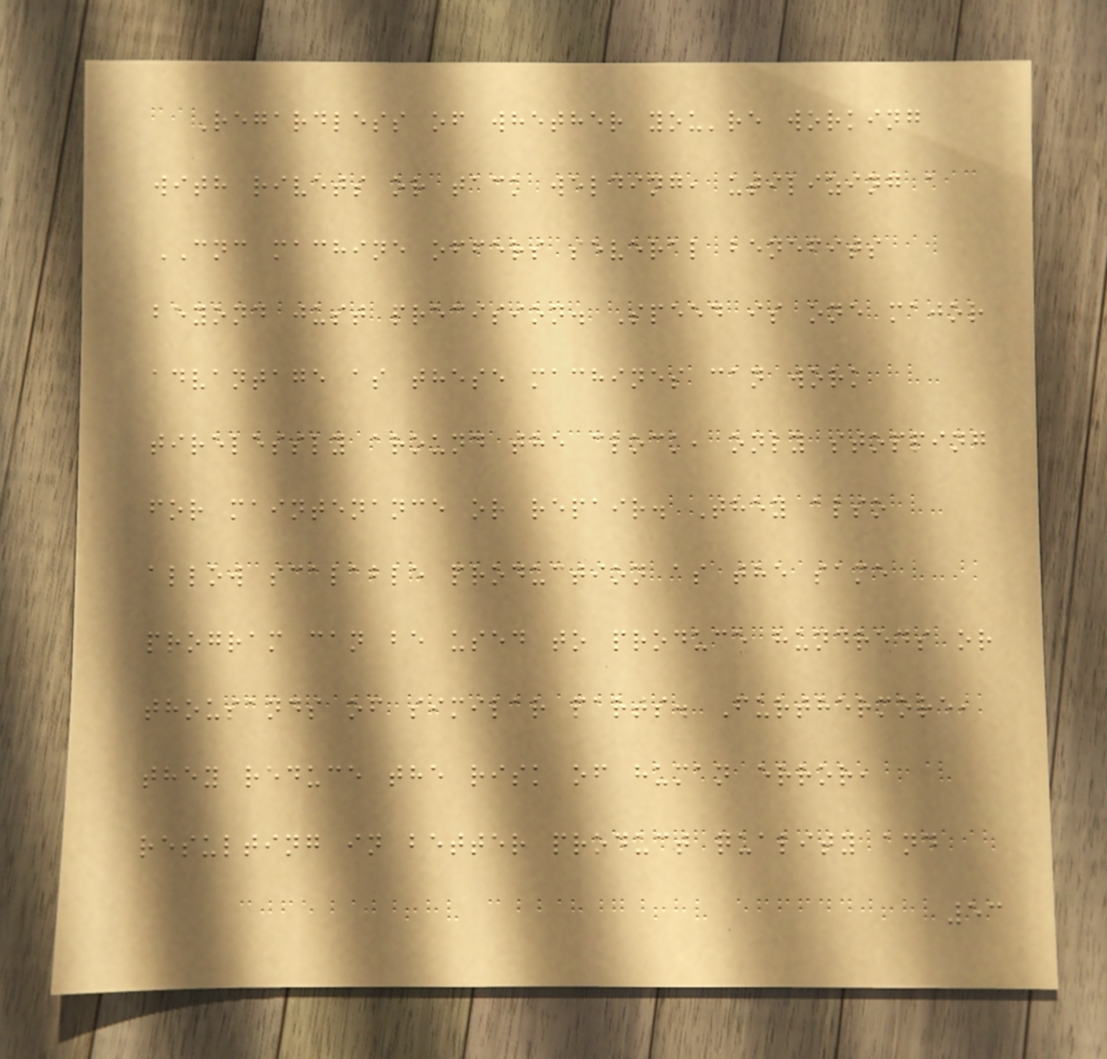Regardless of whether you're working
with rivets or tack welding, utilizing a
CNC machine offers several benefits
beyond just precision. Speed is one major
advantage as these machines can work
tirelessly around the clock, only stopping
for maintenance or repair. They also
allow scalable production as the same
program can be used to produce hundreds or
thousands of similar parts. Furthermore,
they reduce the risk of human error,
resulting in better product quality and
53
